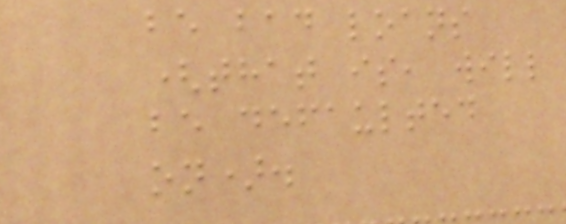be bad loans
(that is, will
be defaulted
on).
